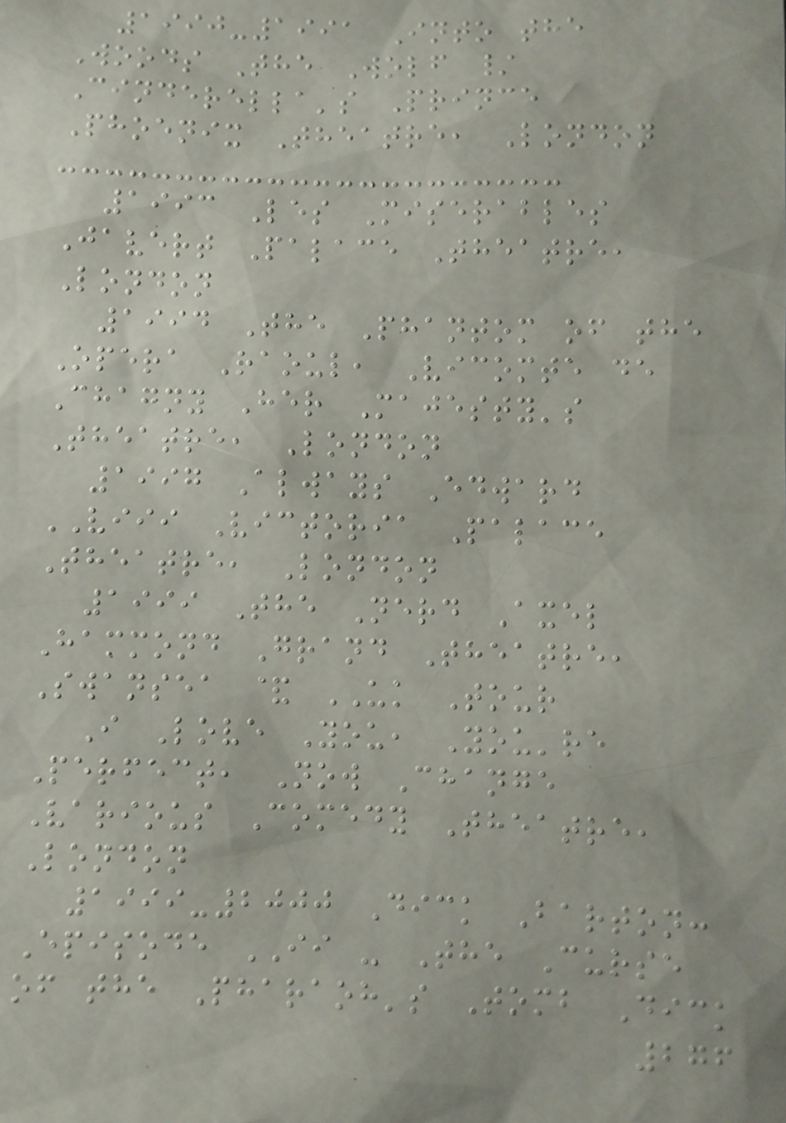1990-1991 Into the
Woods The Wolf /
Cinderella's Prince
Phoenix Theatre, London
1993 Les Miserables
Javert Palace Theatre,
London
1994 The Phantom of the
Opera Raoul, Vicomte de
Chagny Her Majesty's
Theatre, London
1997 Always Edward
VIII Victoria Palace
Theatre, London
1999 The Nerd Axel
Hammond Grand Theatre,
Swansea & UK Tour
I Love You, You're
Perfect, Now Change
Various Comedy Theatre,
London
1999-2000 Dick Barton:
Episode II - The Curse
of the Pharaoh's Tomb Dick
276
